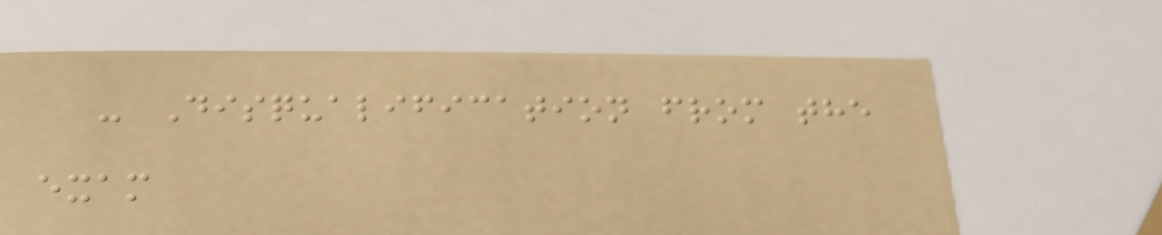- Disqualification from the
exam
